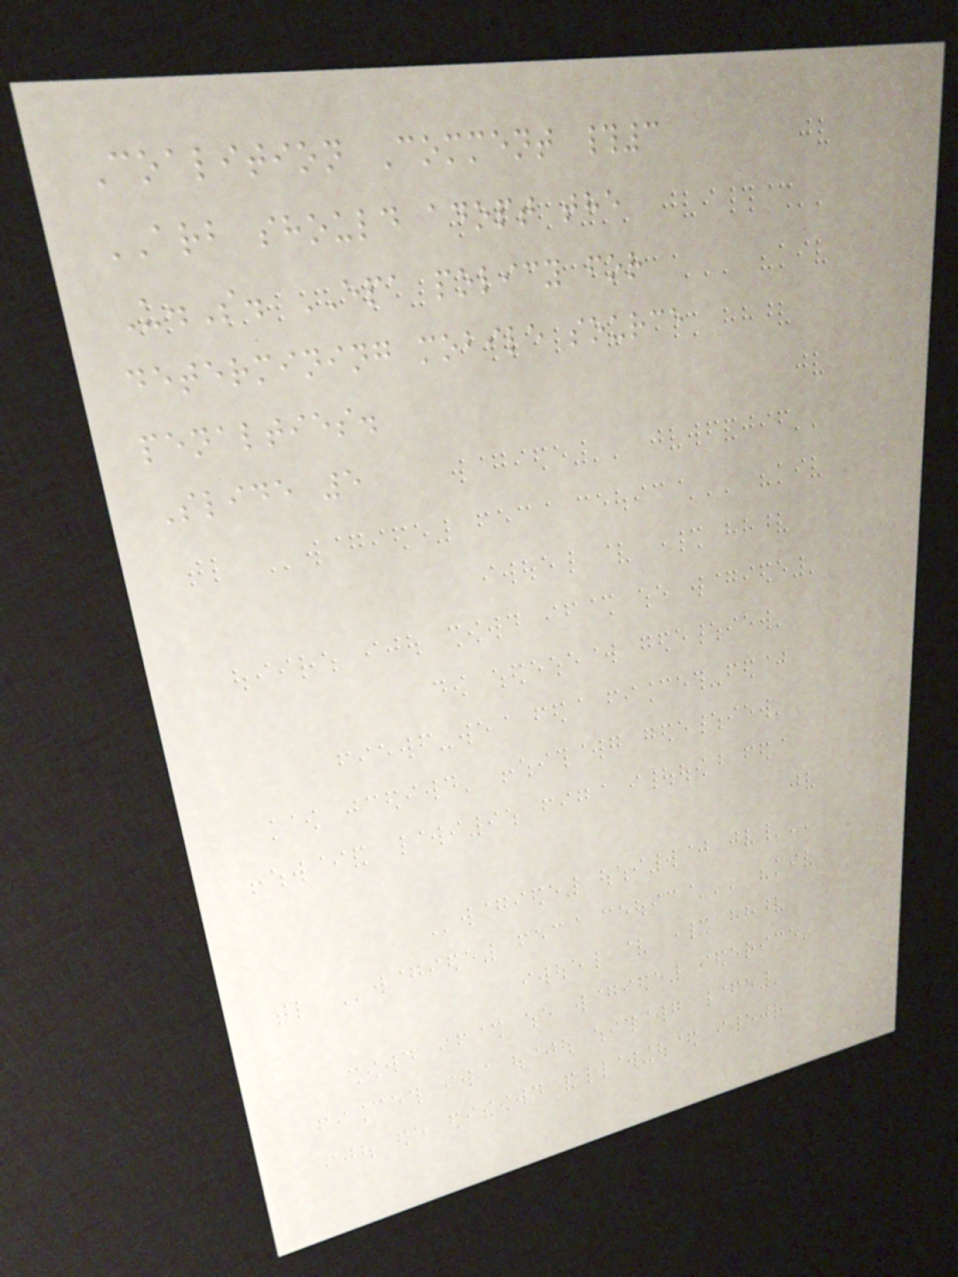Coalition Comment #3
ARB should adopt the
U.S. EPA policy for
determining mobile source
penalties.
Slide 5
